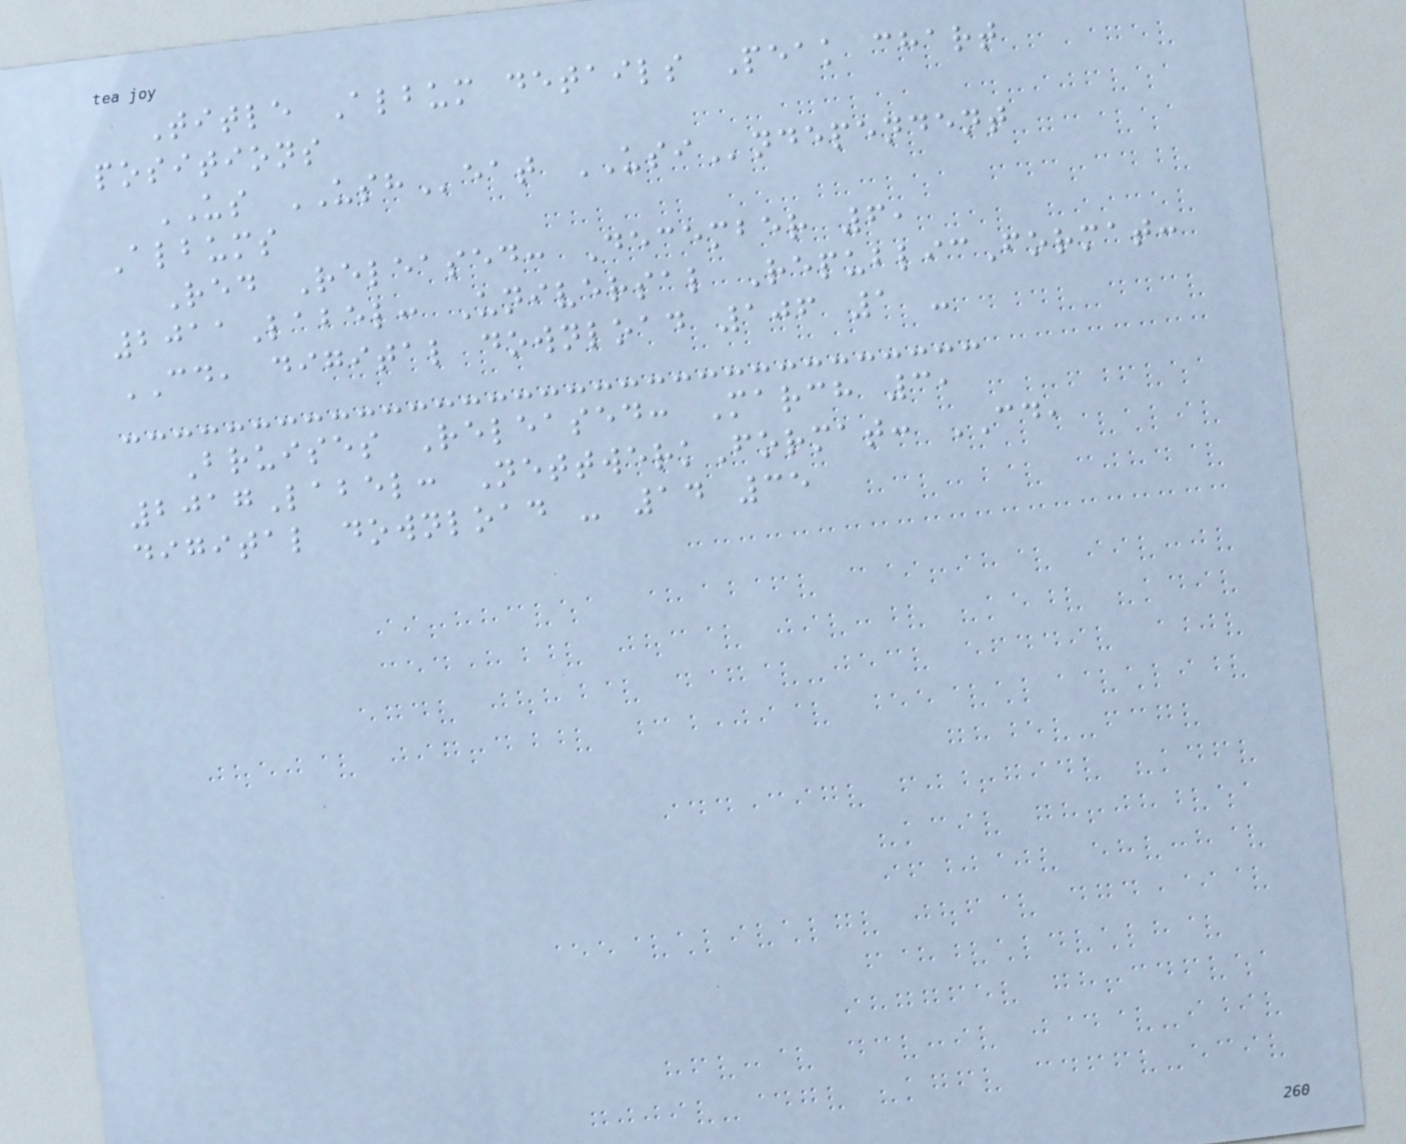Title Album details Peak chart
positions
US USHeat USIndependent
Albums
Red Released: December 6,
2011Label: Universal RepublicFormat:
CD, digital download 106 1 -
Bruises Released: March 3,
2017Label: NettwerkFormat: CD,
digital download - 14 35
